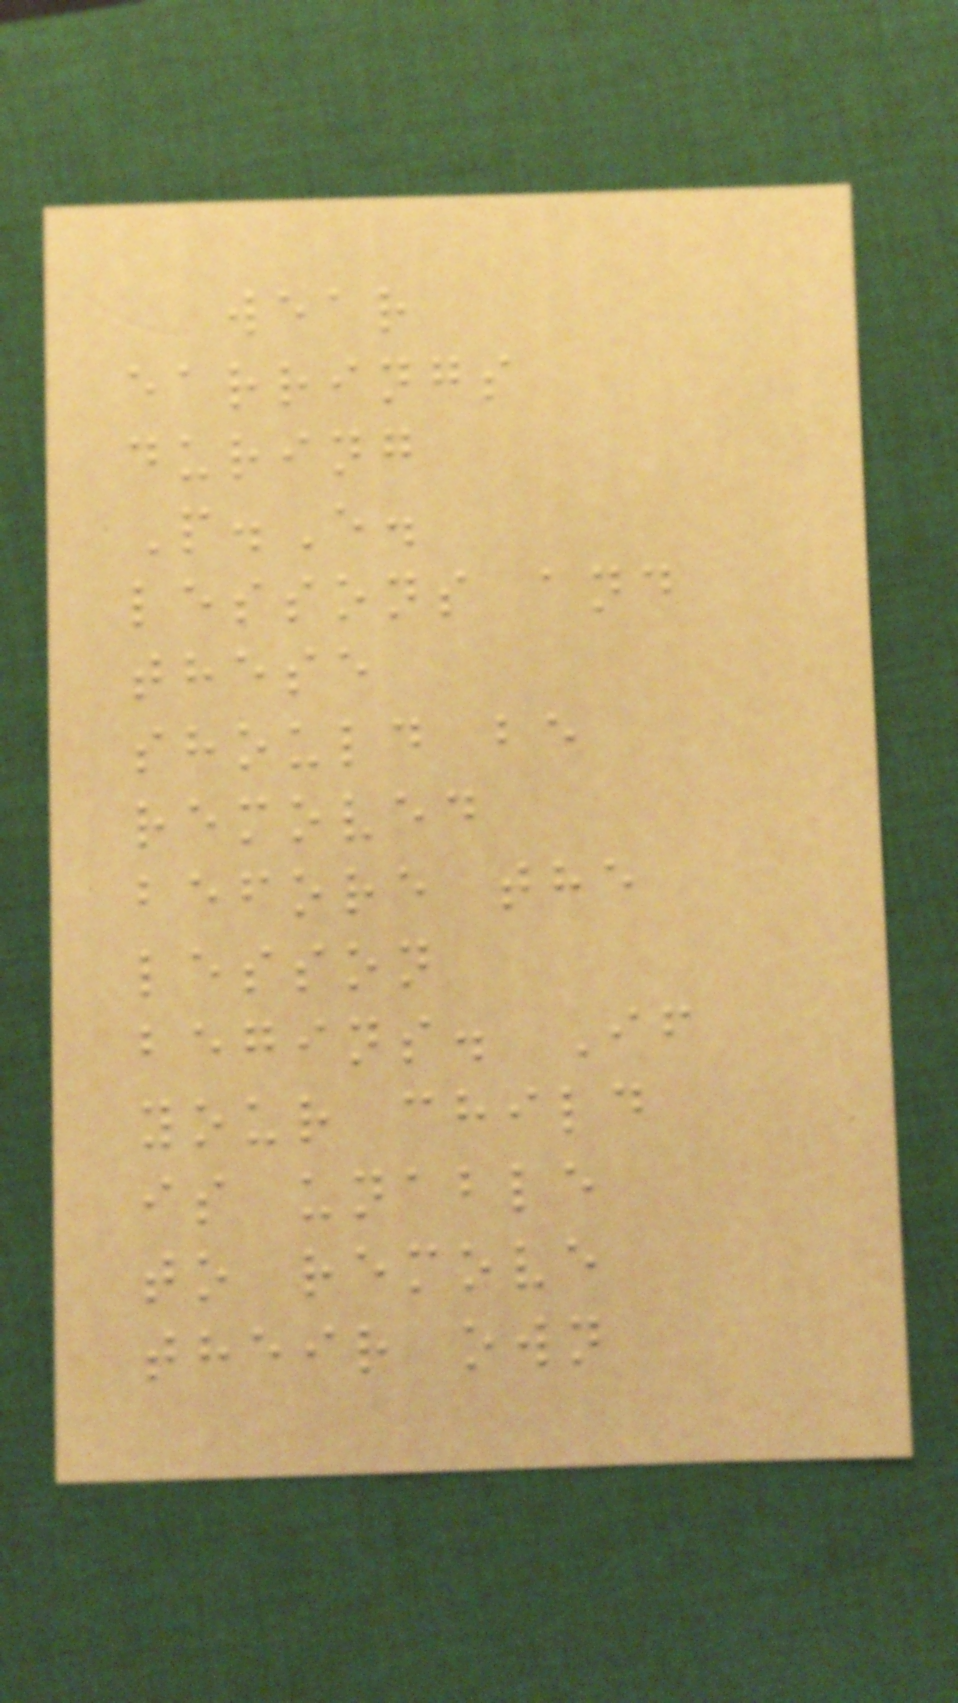wear
earrings
during
P.E.
lessons and
these
should be
removed
before the
lesson
begins. If
your child
is unable
to remove
their own
